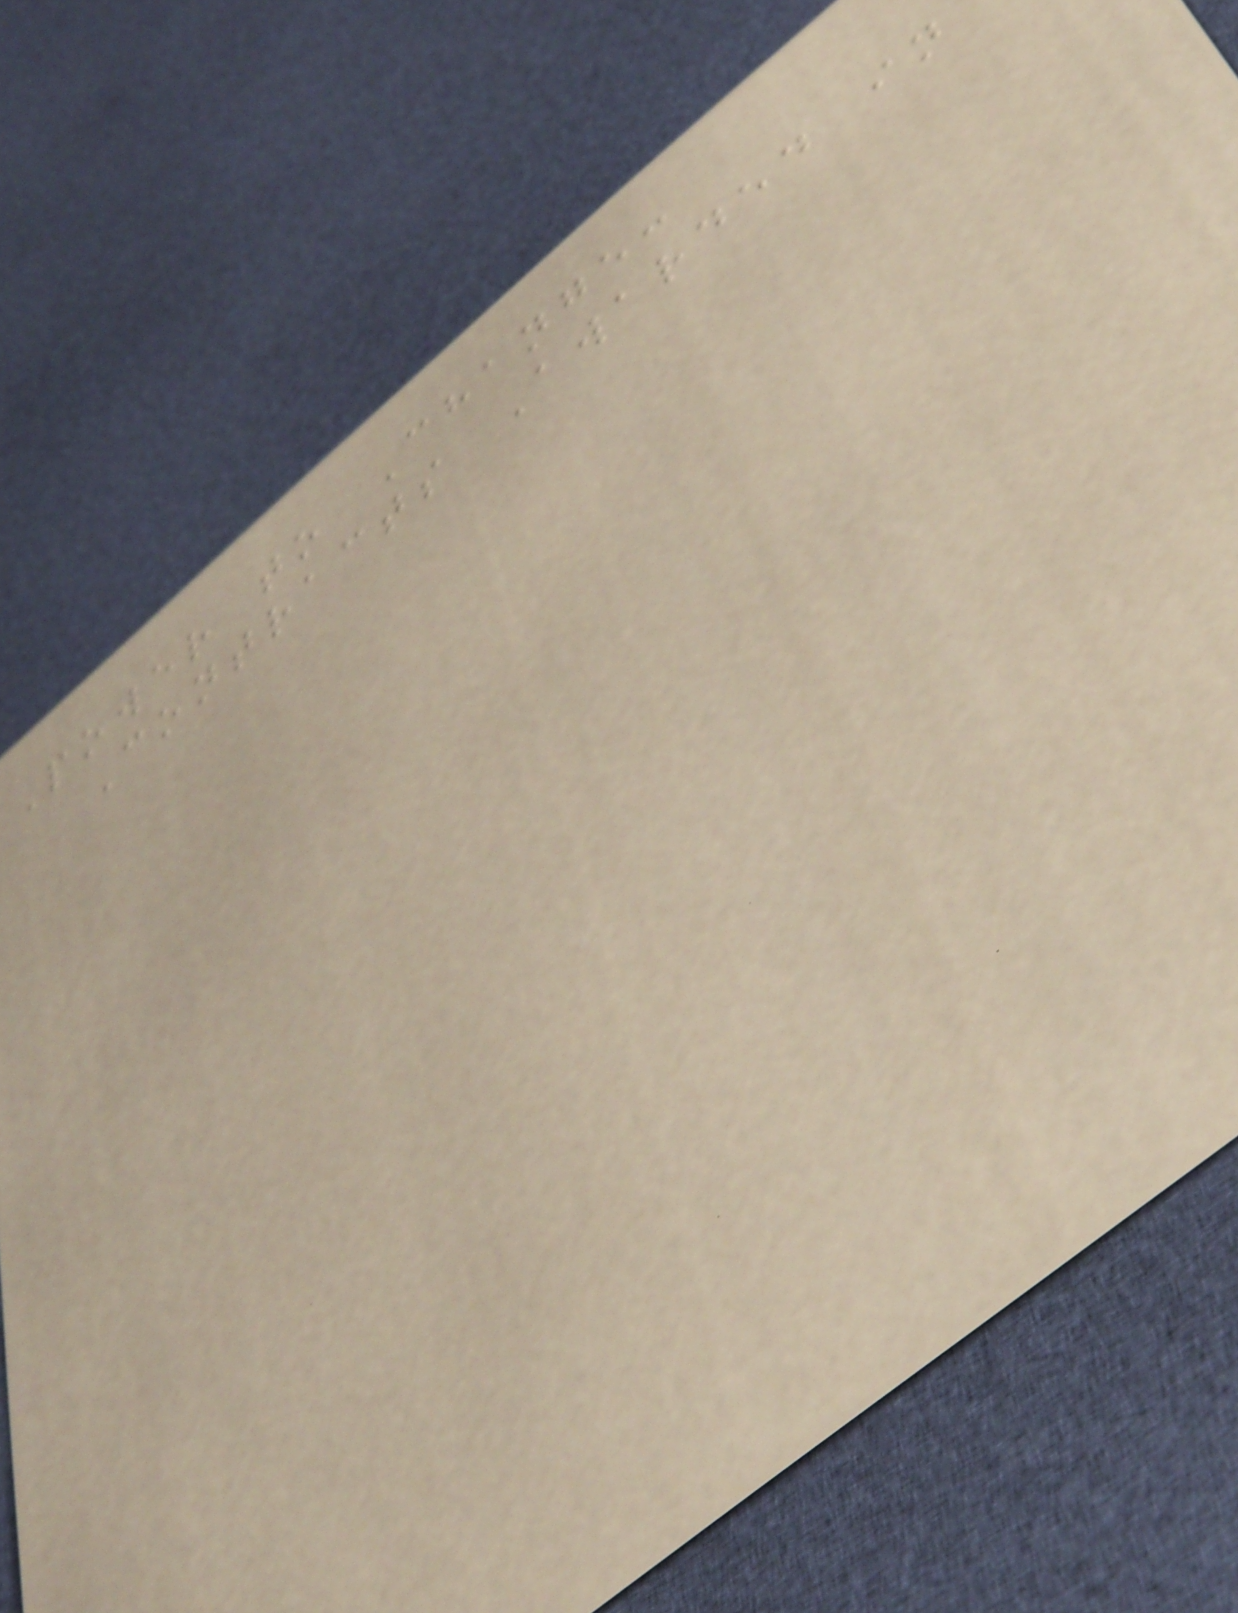Power to Change:
Contracts Awarded in
